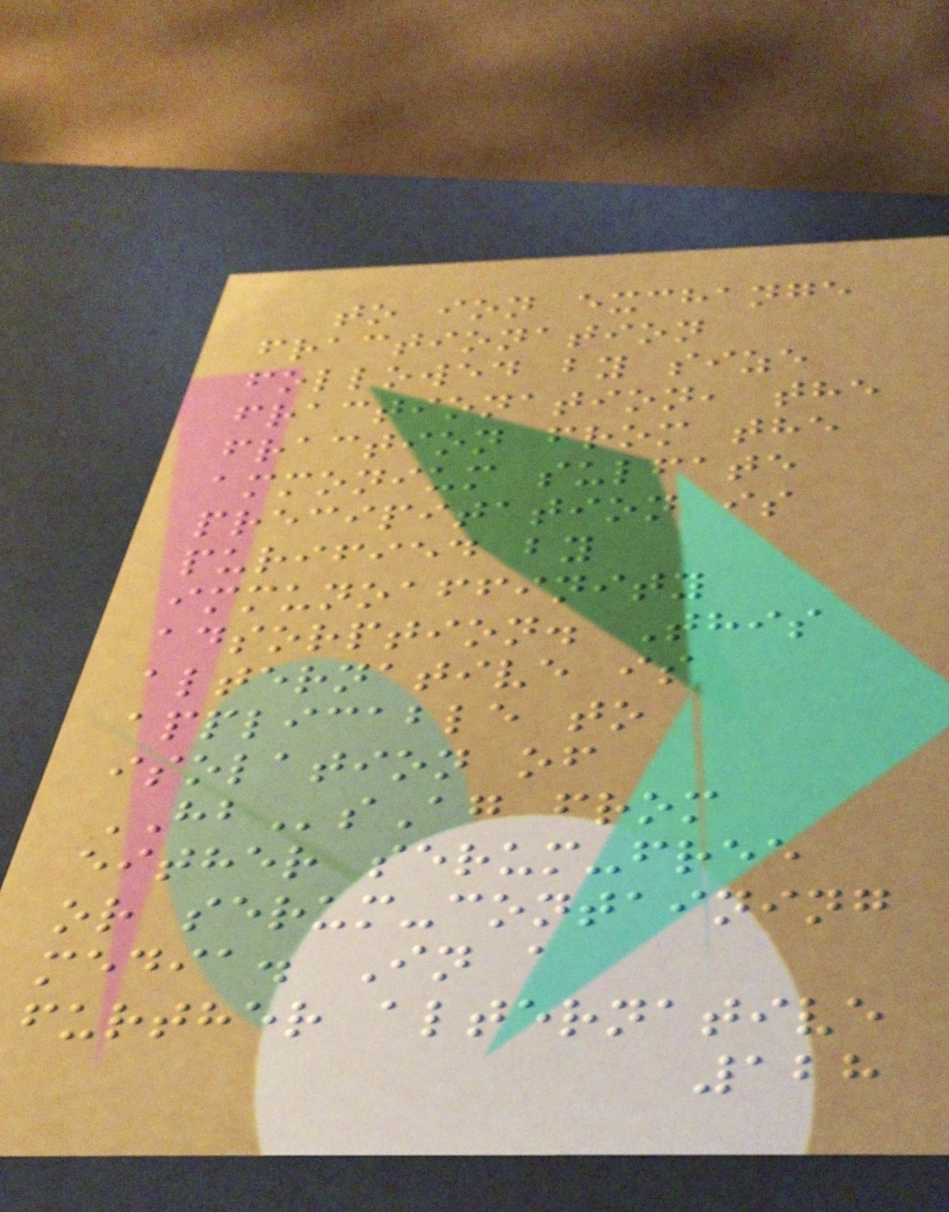to ion exchange
fractionation
followed by size
fractionation, the
fraction from the
ammonium sulfate
precipitation is
purified by
immunoaffinity
adsorption. This
alternative is
applicable to
isolation of
HBsAg from
either serum-free
or serum-containing
media. In a
further alternative
128
